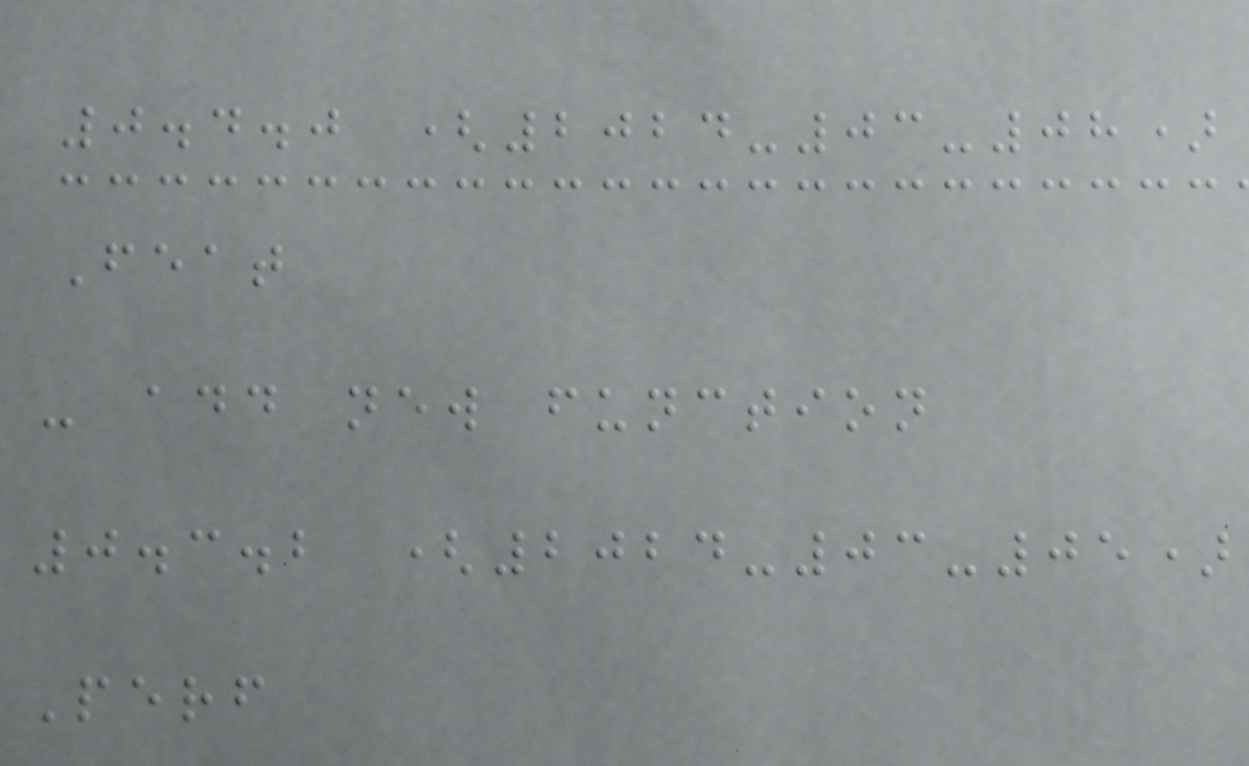0.4.0 (2024-03-08)
Feat
- add new function
0.3.2 (2024-03-05)
Perf
